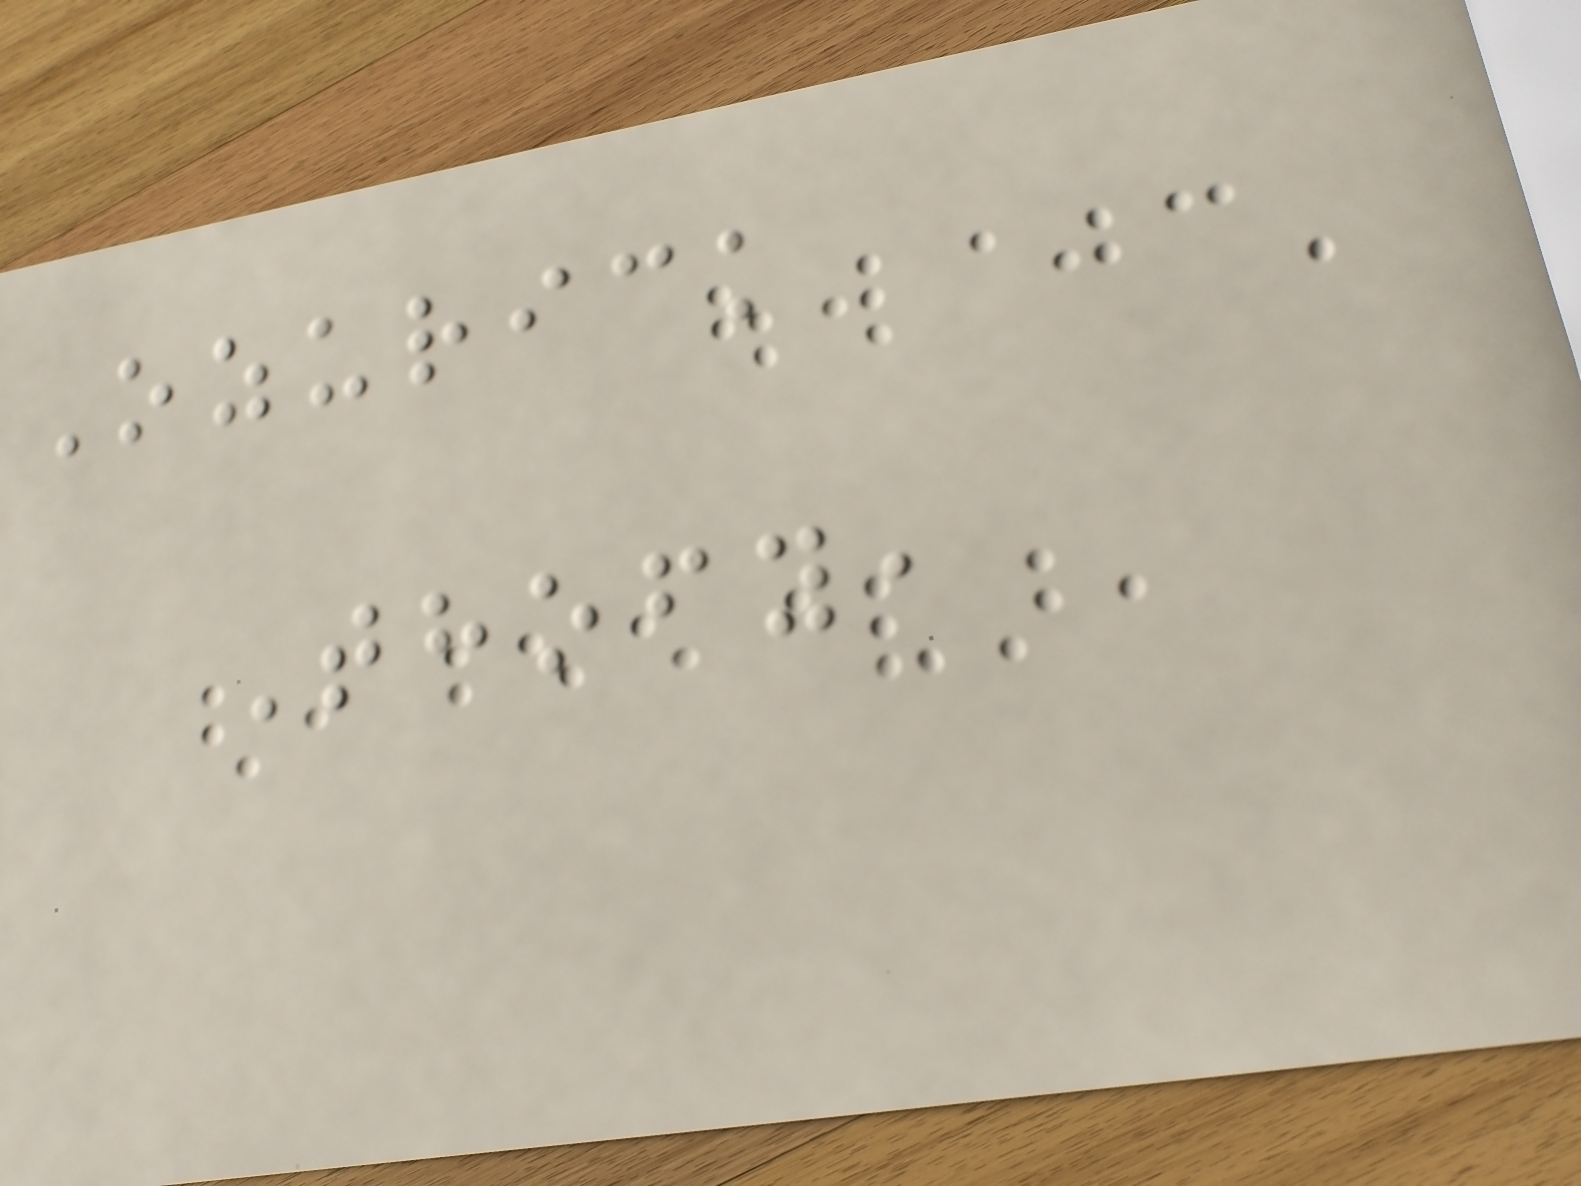Ozurick
Thofy,
